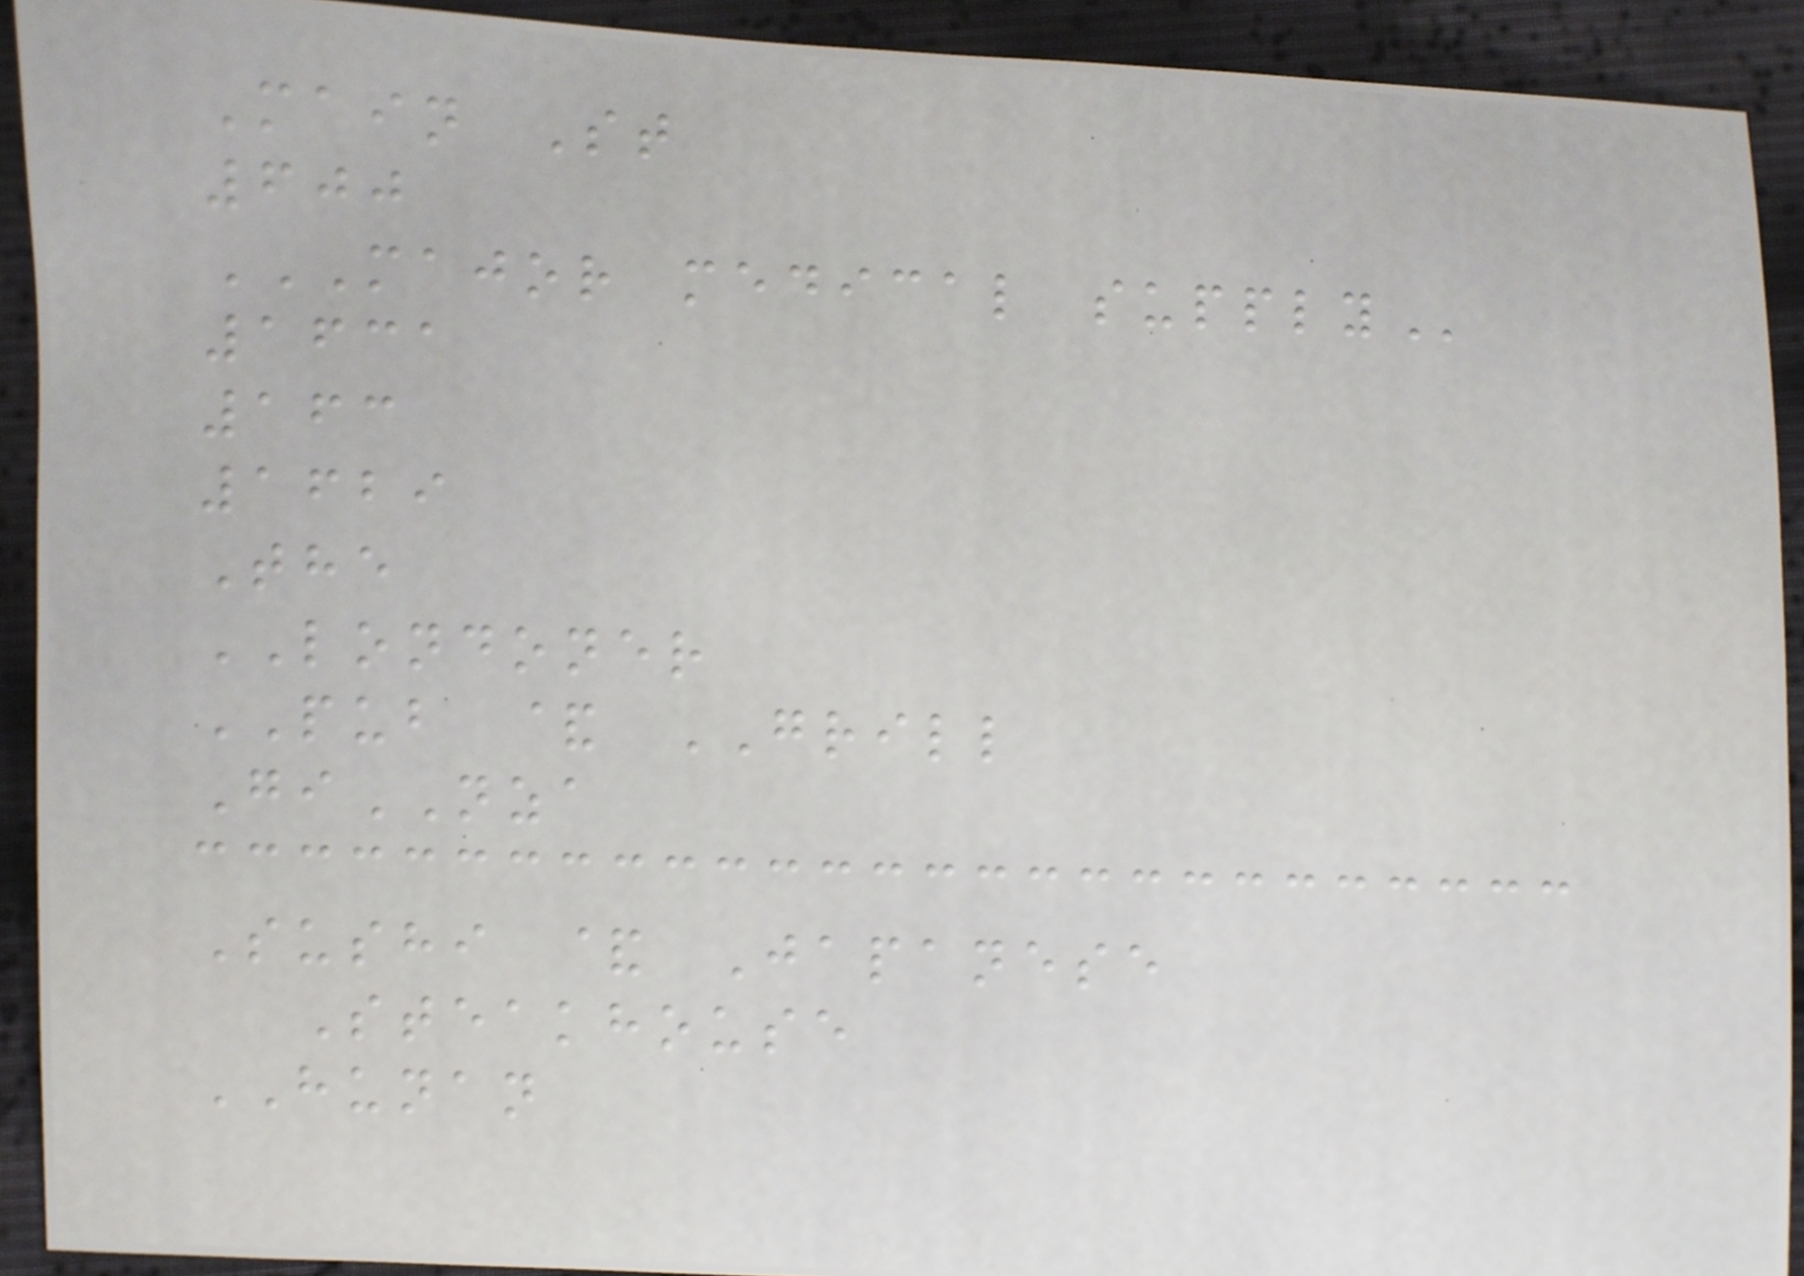Main St
600
MAJOR MEDICAL SUPPLY
1631
163
1629
The
LONDONER
PUB & GRILL
GiNZA
Sushi & Japanese
Steakhouse
HUNAN
